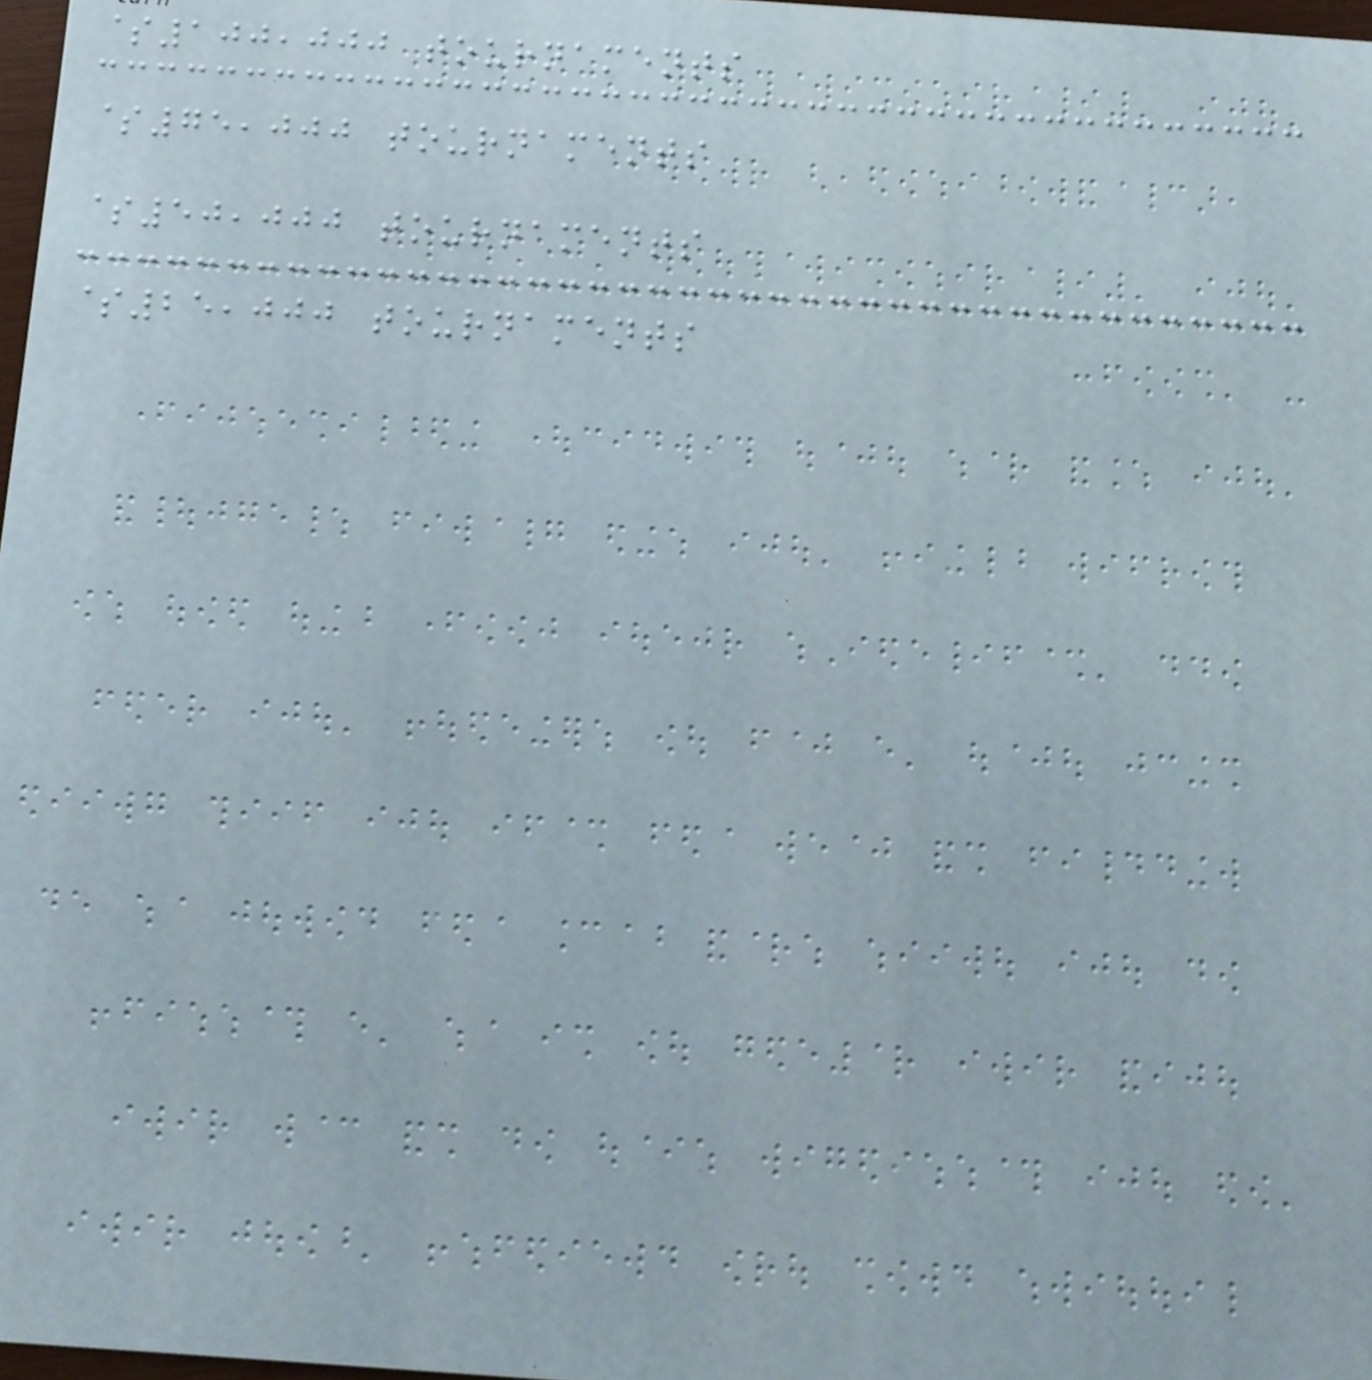$100,000 tournaments
$75,000 tournaments
$50,000 tournaments
$25,000 tournaments
